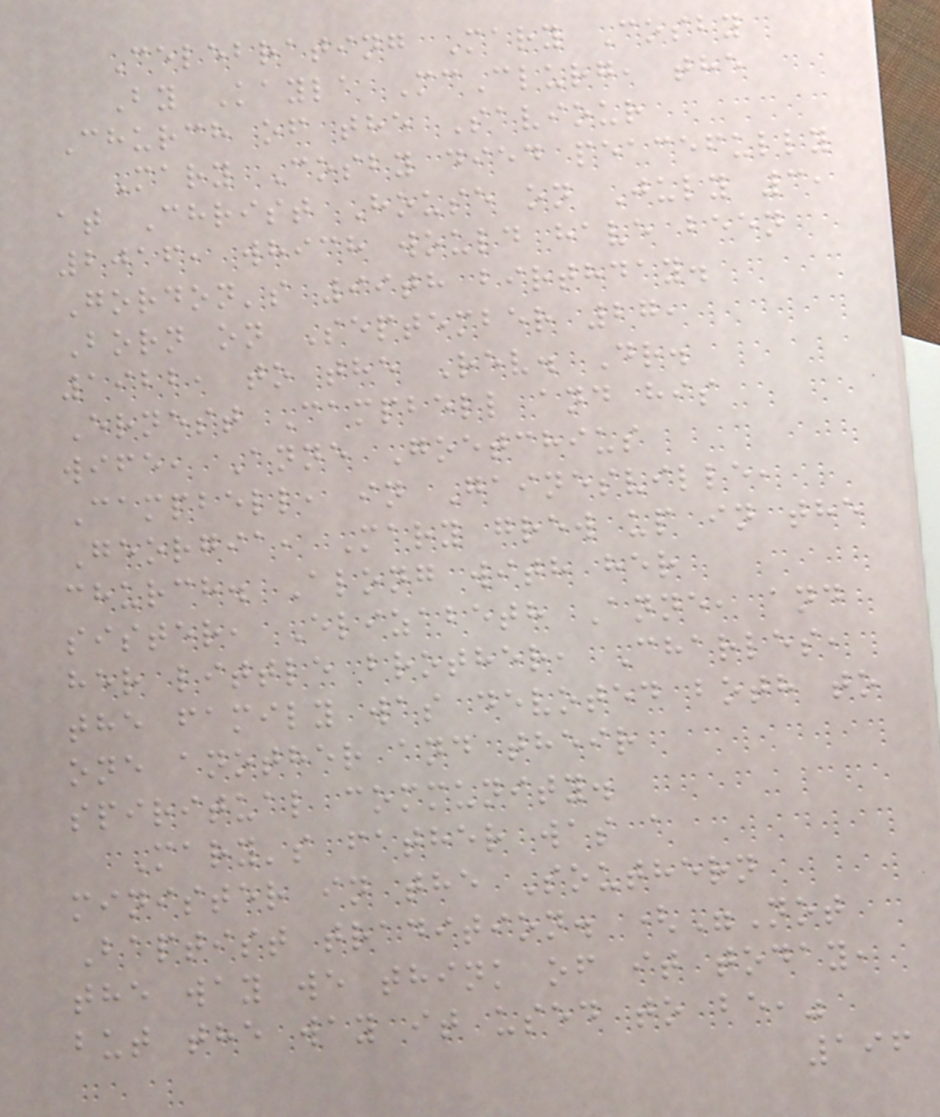Celebrating Mary Cosby
By Kayla McClurg, the
Church of the Saviour
Mary Cosby died peacefully
at Christ House on July 3,
2016, which would have been
Gordon's 99th birthday.
Born on September 27,
1922, to the Rev. Dr.
Ernest Campbell and his
wife, Anne Goetchius
Campbell, in Gainesville,
Georgia, Mary grew up in the
church. Along with her
sister, Elizabeth Anne, and
her little brother, Charles,
the family was devoted both to
one another and their
spiritual community.
Mary's father was a
minister in the Southern
Baptist tradition. ("Not
the way we think of it today,
but the way it used to be,"
196
